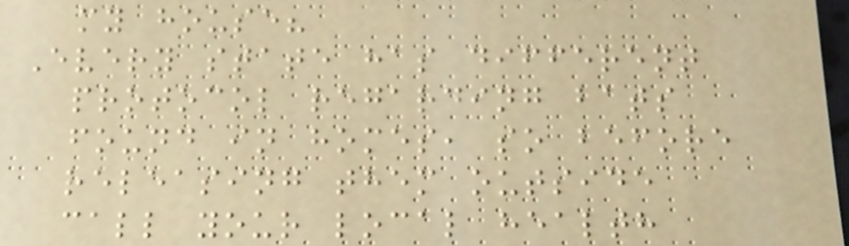my house?
Every state has different
protocol regarding bats
found in homes, so before
releasing them outside
call your local health
